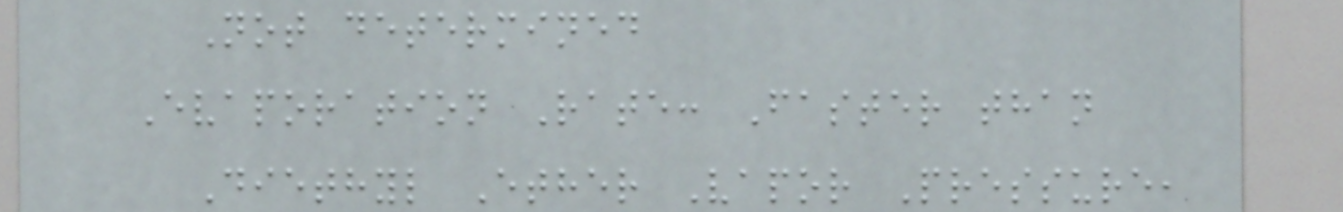Not determined
Evaporation Rate: Faster than
Diethyl Ether Vapor Pressure,
